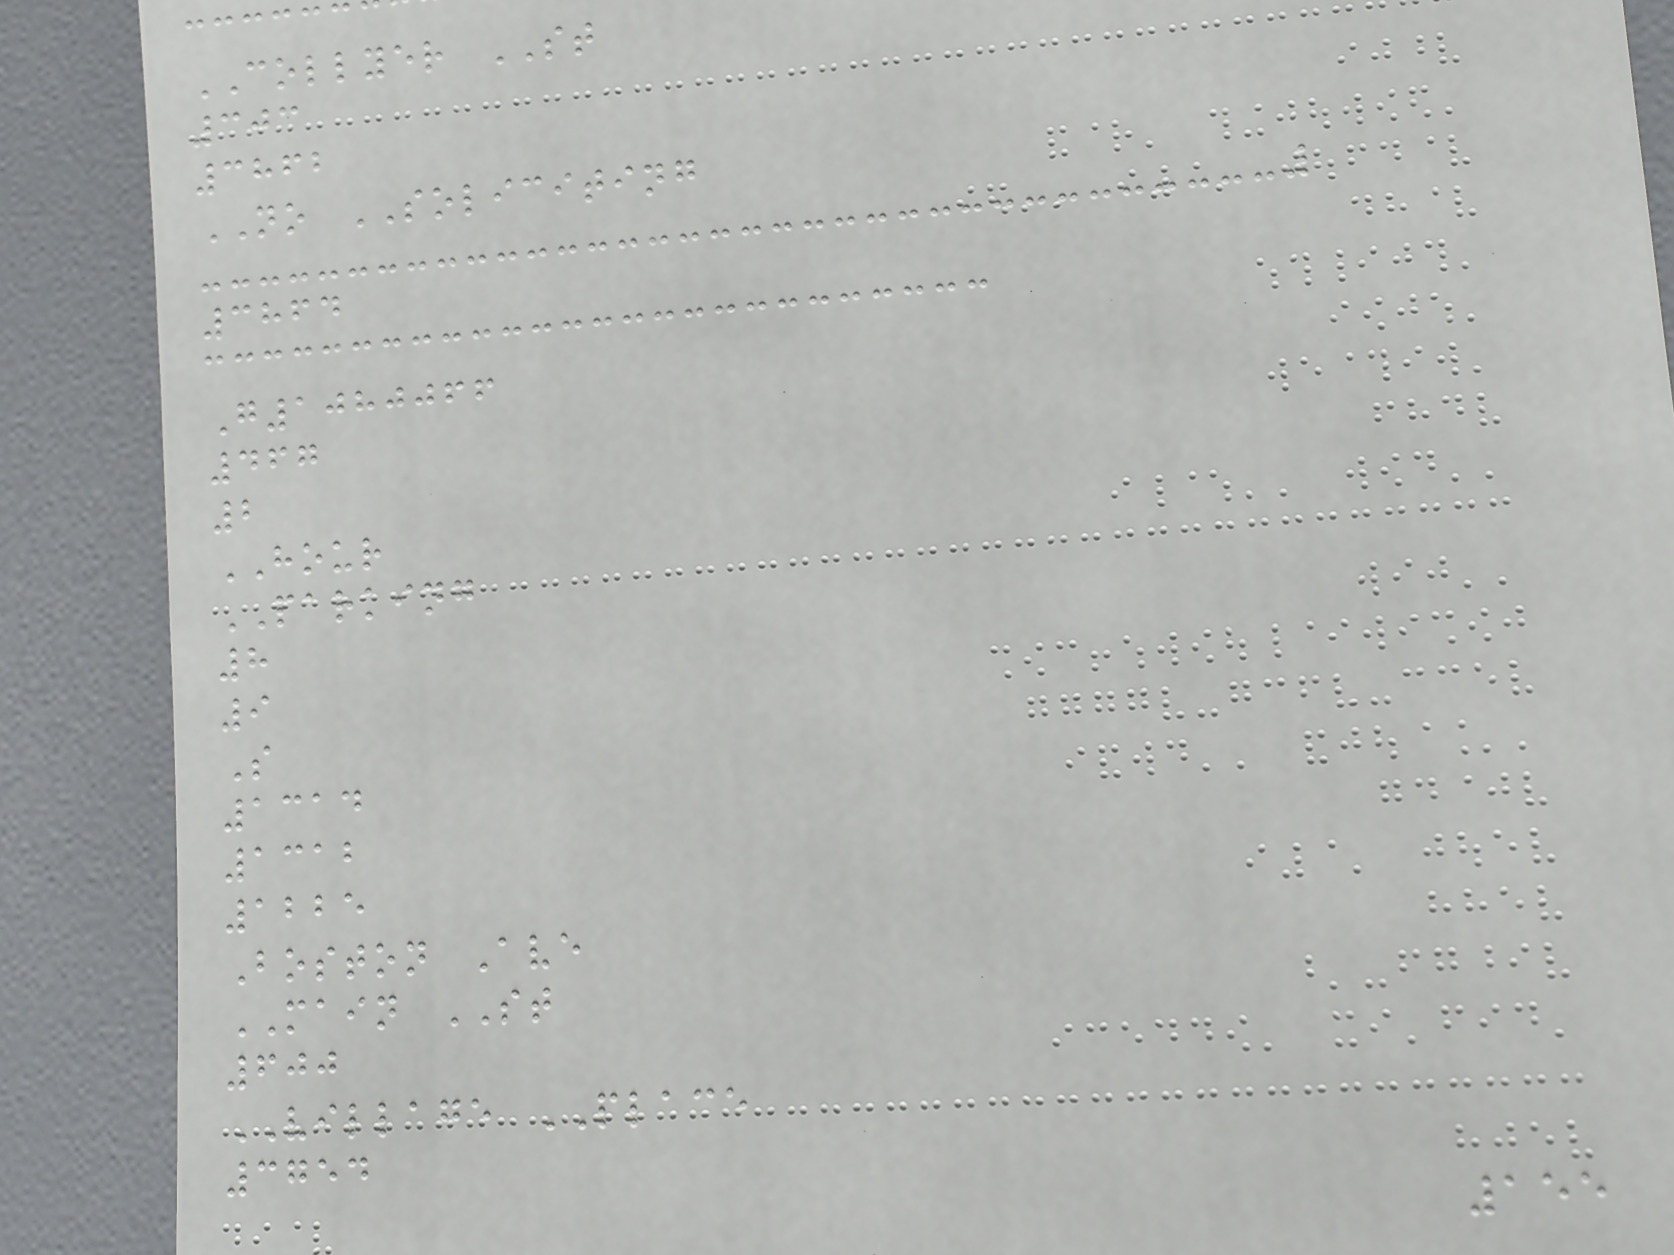COLLYER ST
303
3862
NO SOLICITING
3864
G1080066
467
2
HOUR
PARKING
8
9
S
1314
1312
1225
Boston Ave
MAIN ST
600
VILLAGE PLACE
3754
155
